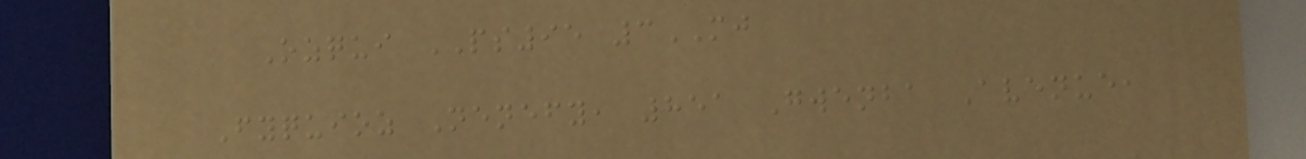Ozqui PS95 3MJ
Fyquioz Nenefy, 851 Gwenba Avenue,
